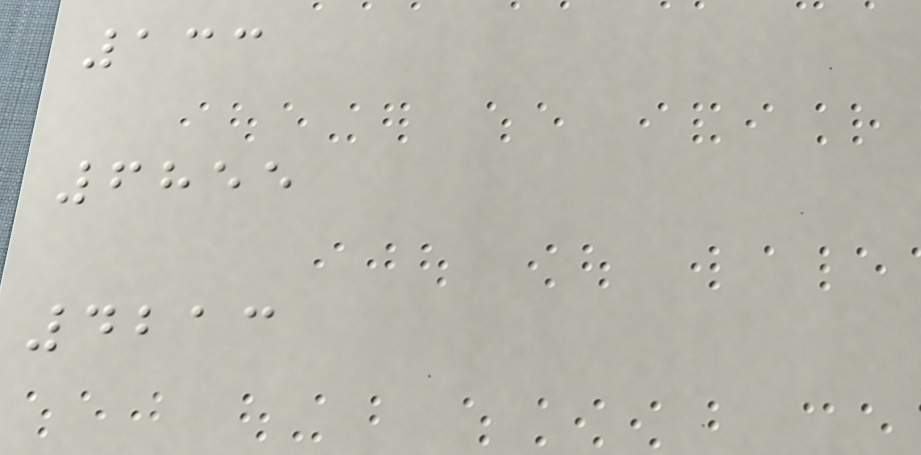133
6855
4213
